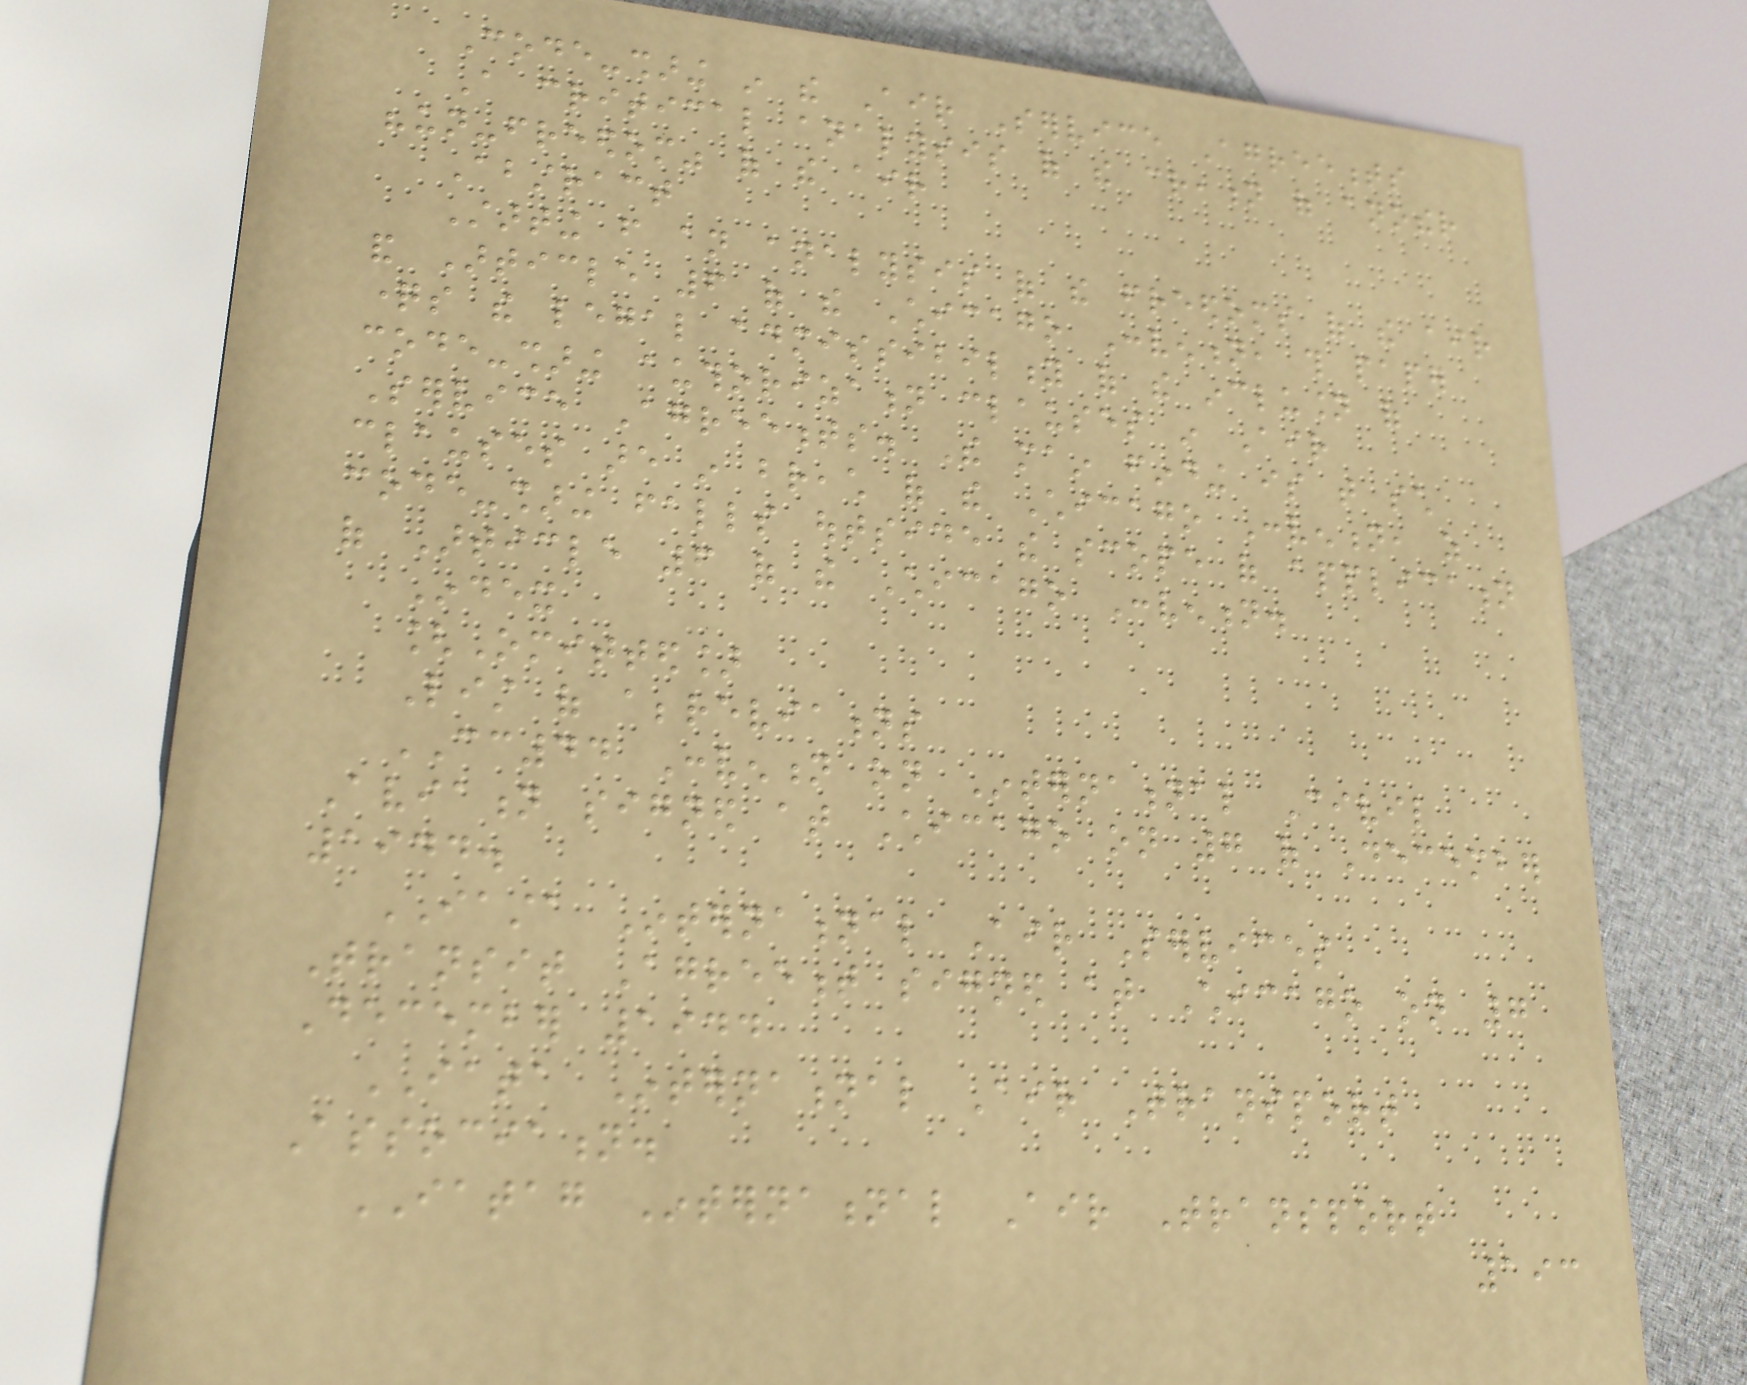Code-sharing in the Air Service Agreements
A critical analysis of the creation of another
"un-freedom" of the air
Abstract
Starting from an analysis of the freedoms of the air
and Article 6 of the Chicago Convention, this paper
questions the legal admissibility of the inclusion of
code-sharing authorization clauses in Air
Service Agreements. The main finding is that such
clauses are in breach of the Chicago Convention, as
code-sharing falls outside the scope of application
of Article 6 of the Chicago Convention.
Index
[Omitted]
List of abbreviations
CC44 Convention on International Civil
Aviation signed at Chicago on 7 of December
1944.
IASTA International Air Services
Transit Agreement signed at Chicago on 7
December 1944
IATA International Air Transport
Association.
IATAG International Air Transport
193
